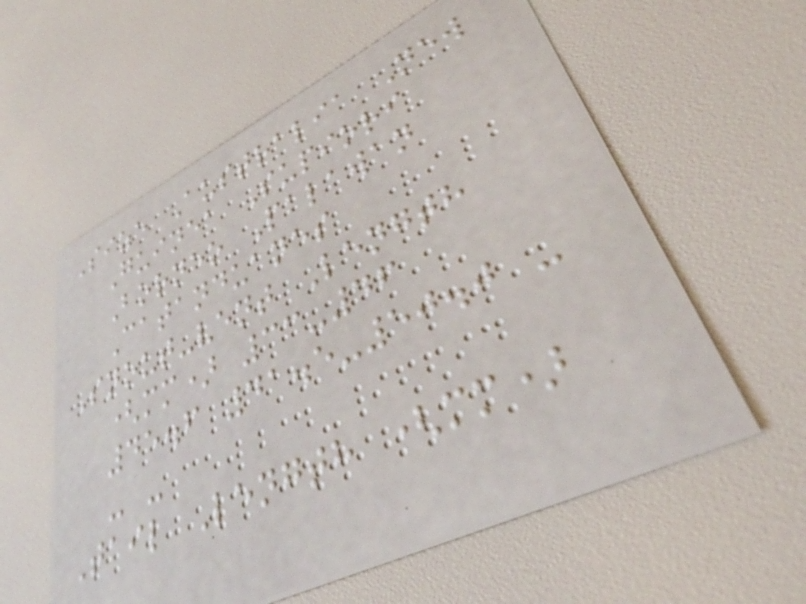Size Australia New
Guinea Supiori
Borneo Palawan
Catanduanes
Snout-vent Length
(mm) 33-46
45.6 41.5-50.0 -
- -
Tail Length (mm)
